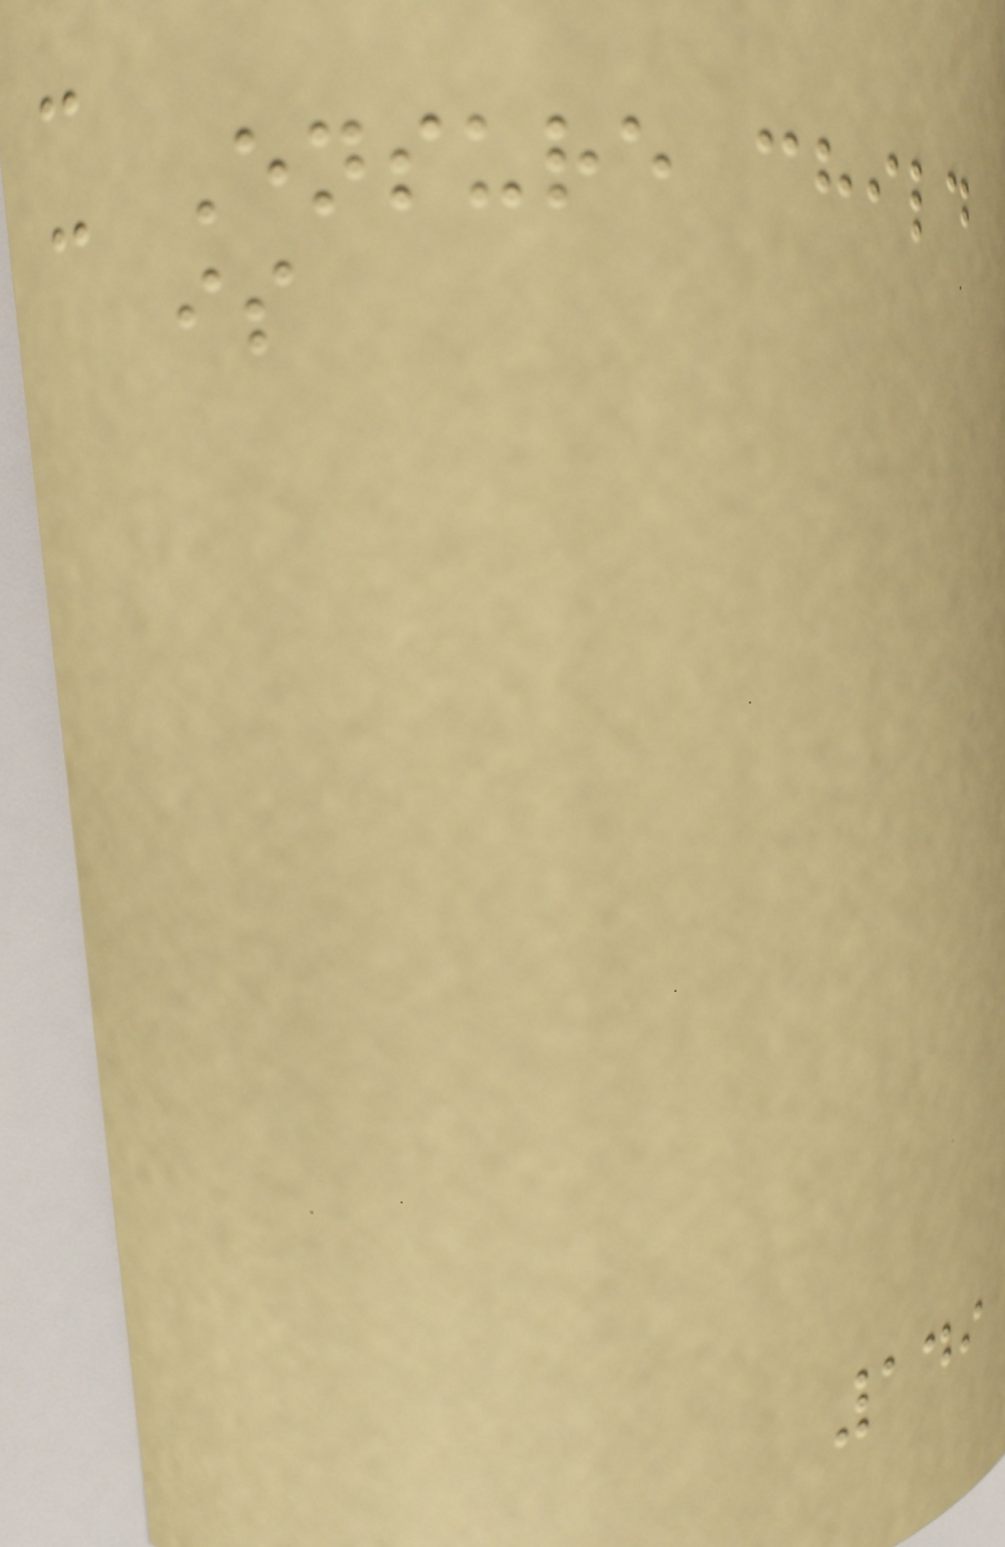-
- Ensure child
is
149
